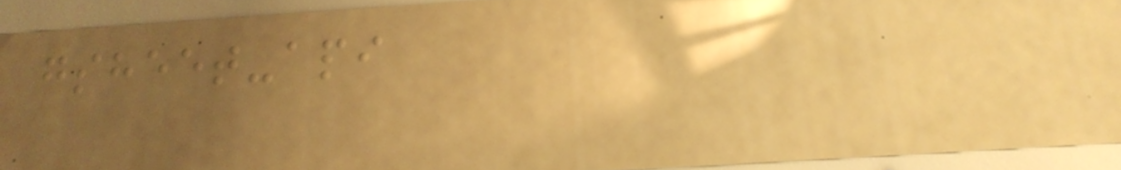gsheet-api
